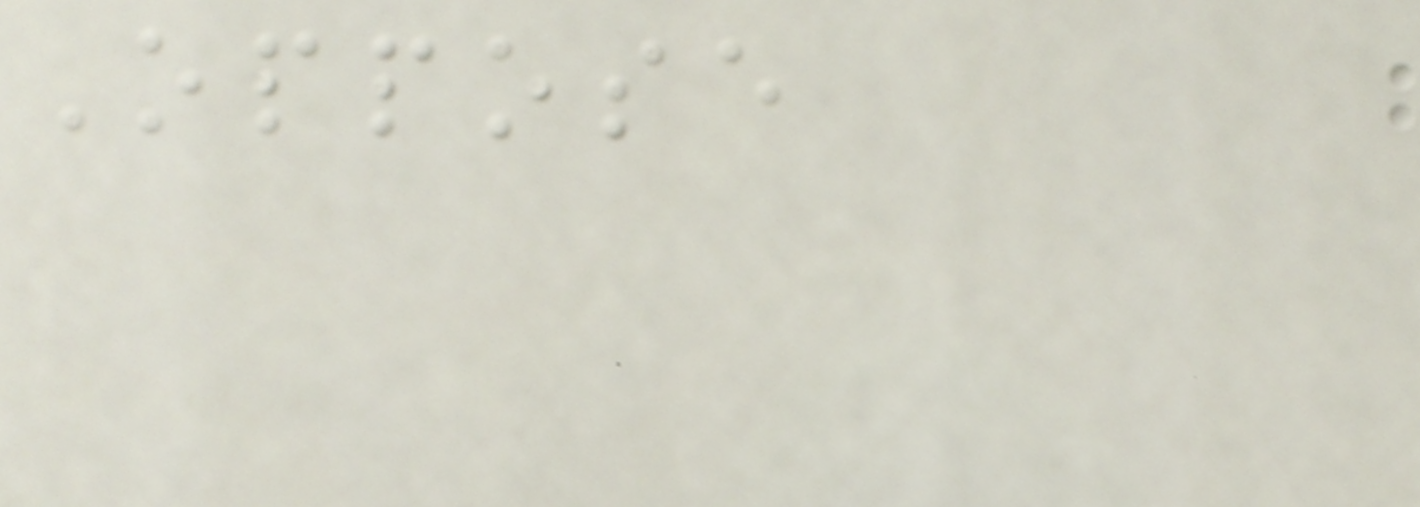Oppose
